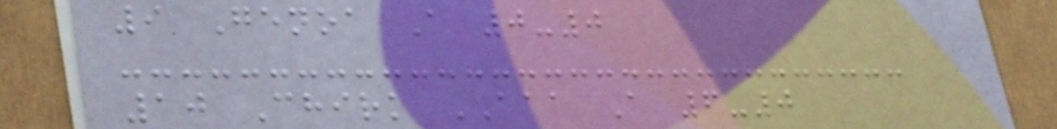9 Genoa A 0-0
10 Chirk AAA A 6-0
